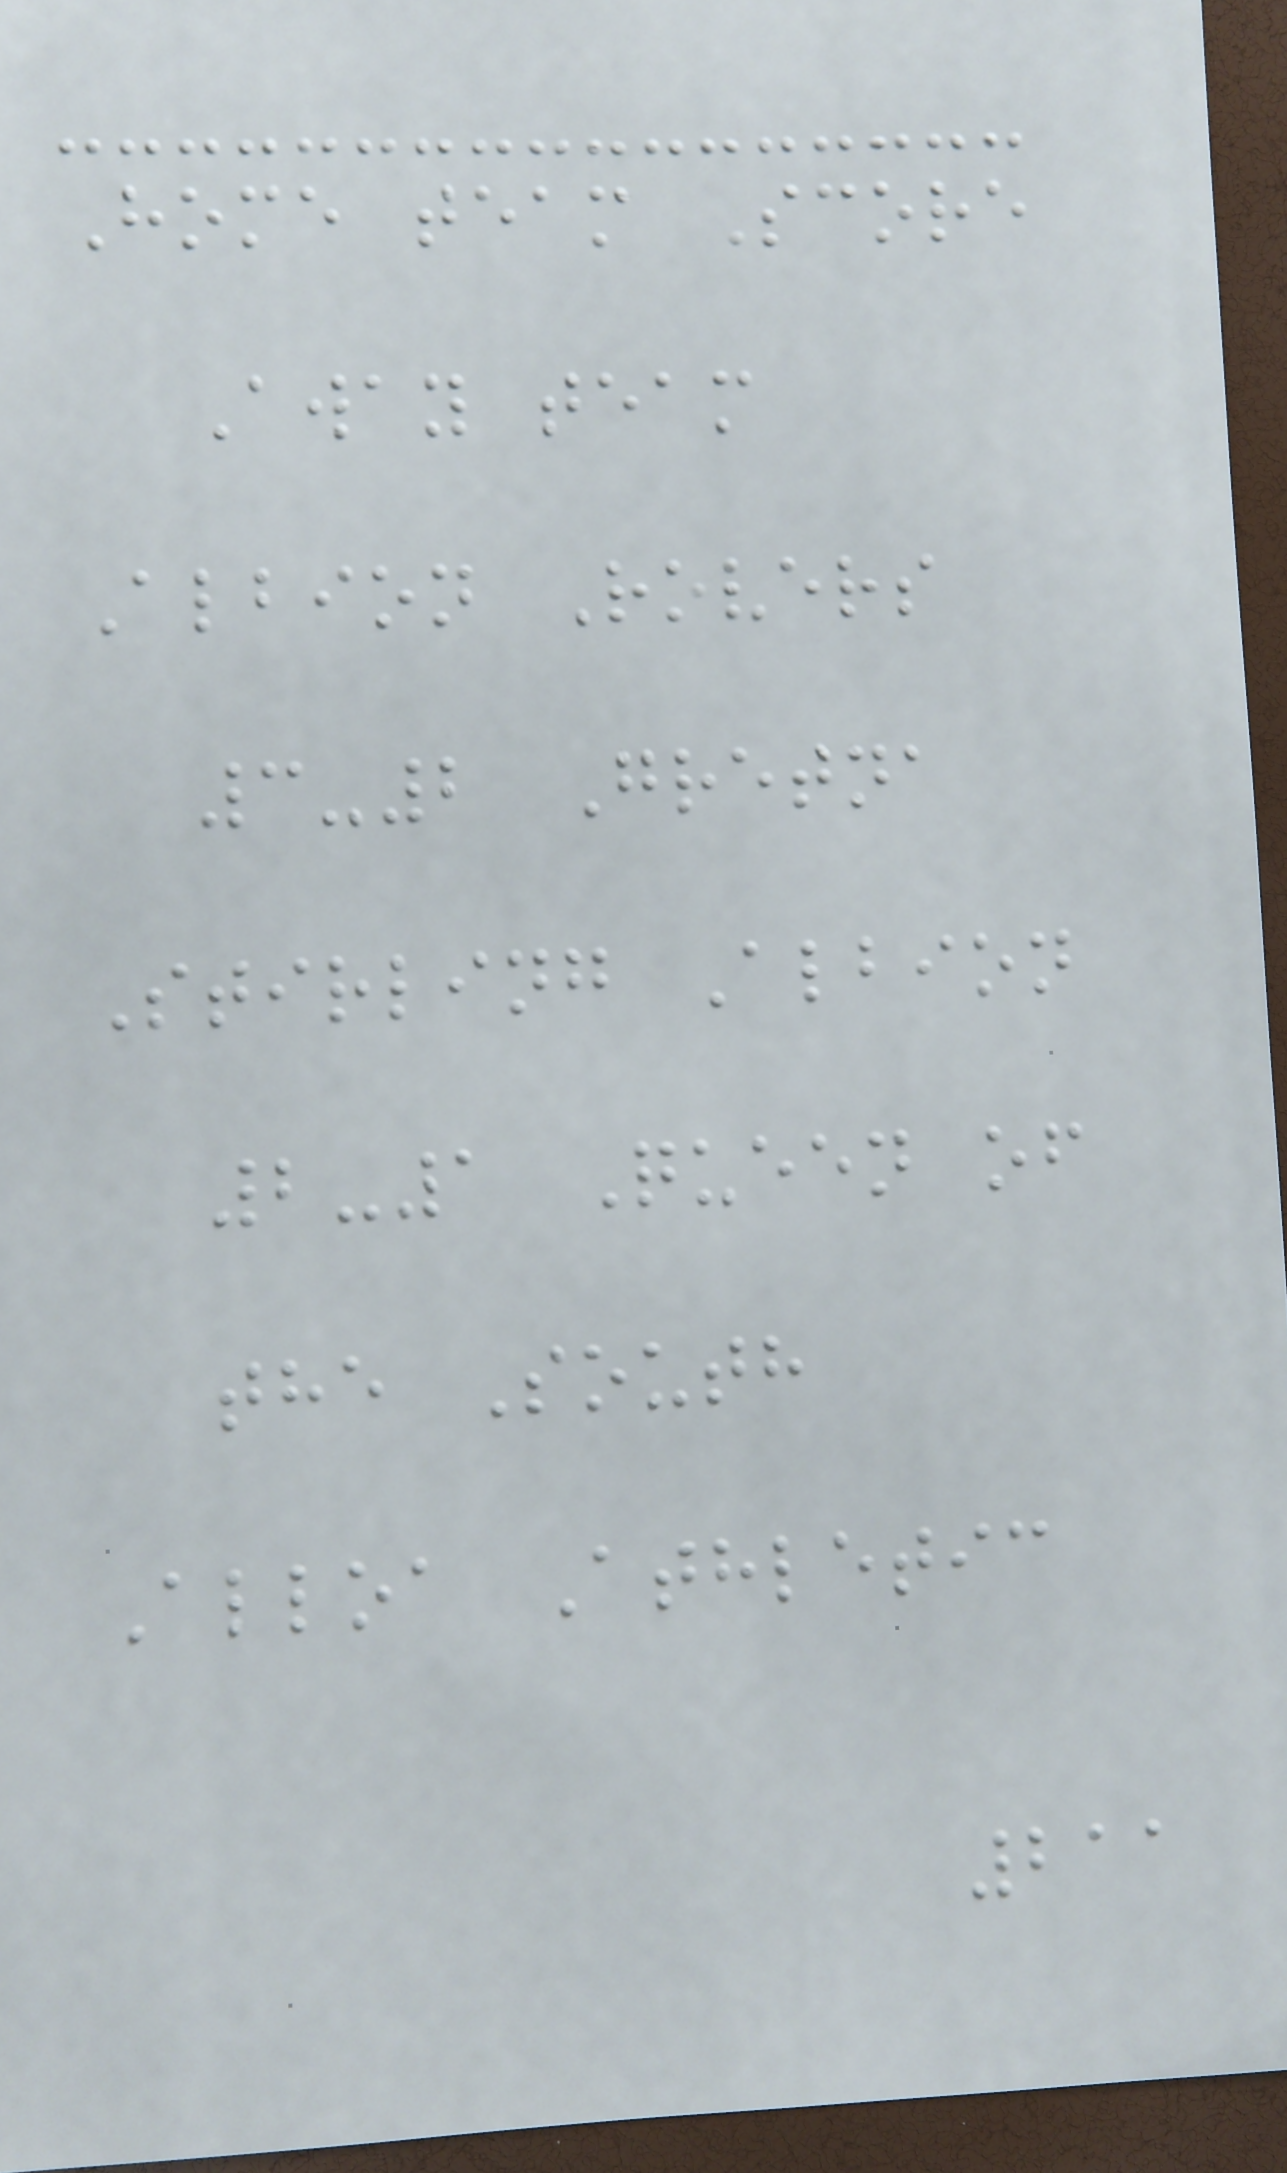Home team Score
Away team
Albion Rovers
3-2 Gretna
Stirling Albion
2-1 Queen of
the South
Alloa Athletic
211
